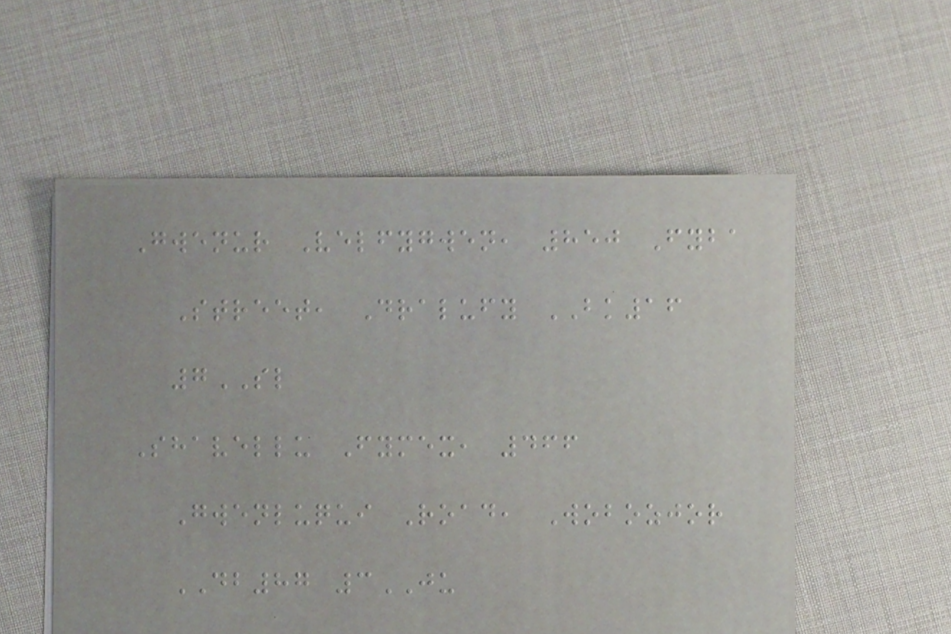Gwenur Velfygwen, 850 Fyba
Street, Dralufy BK16
7SL
Shavellu Fymex, 466
Gwenluqui Road, Wobozjor
DB87 3JU
